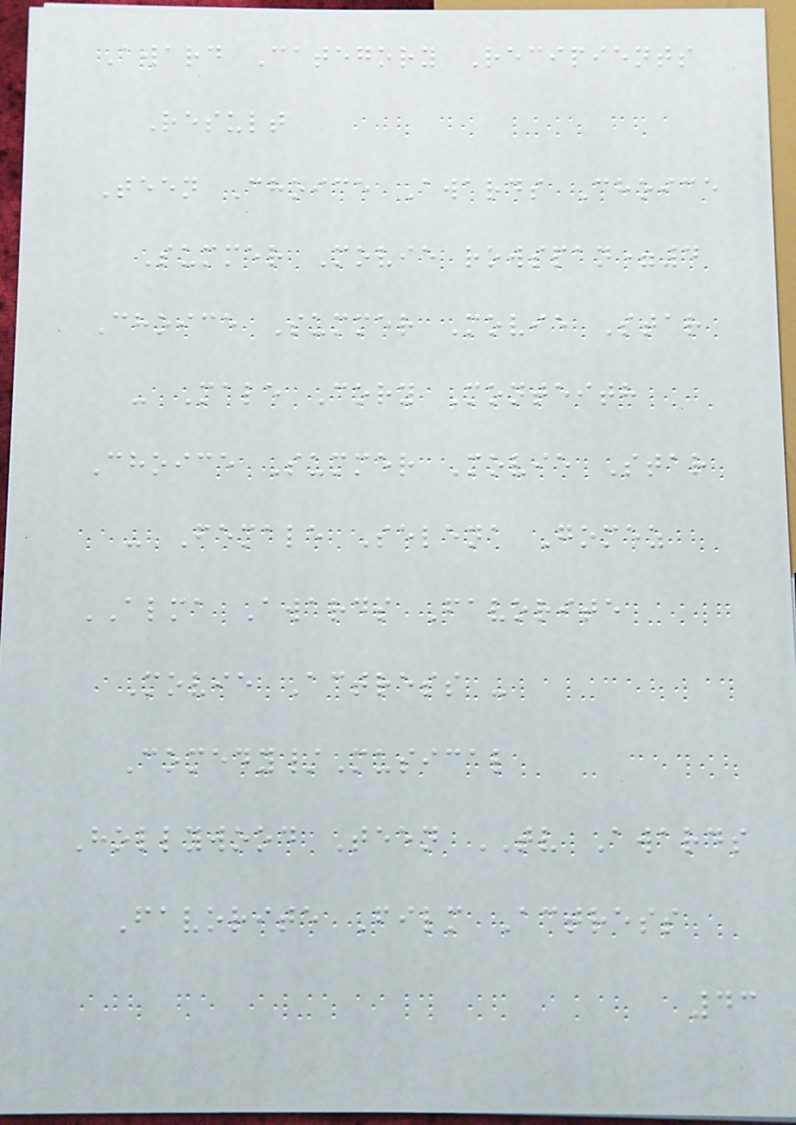Award Category Recipients
Result
Teen Choice Awards Choice
Summer Movie rowspan=4
Choice Summer Movie Star
- Male Cory Monteith
Choice Summer Movie Star
- Female Selena Gomez
ALMA Awards Favorite
Movie Actress -
Comedy/Musical
Hollywood Teen TV Awards
Favorite Film Actress
43
